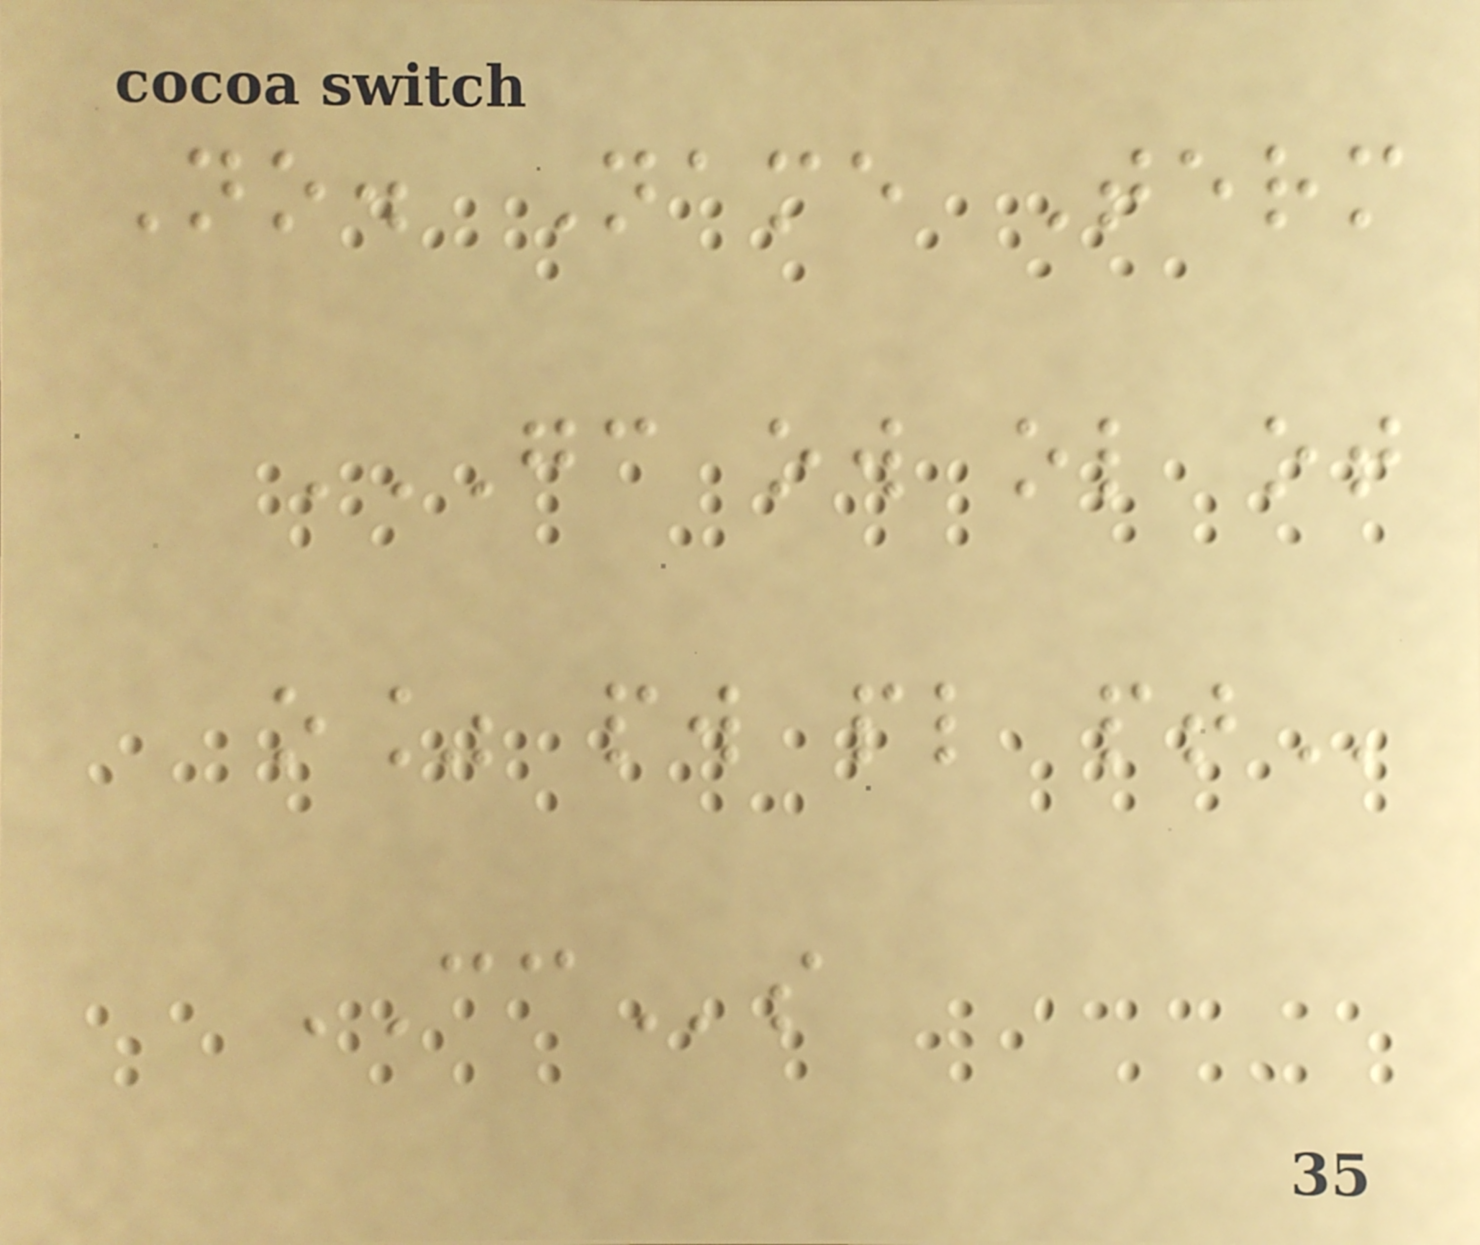No. Name Term
GC OW OL OT
O% PW PL PT
CCs
